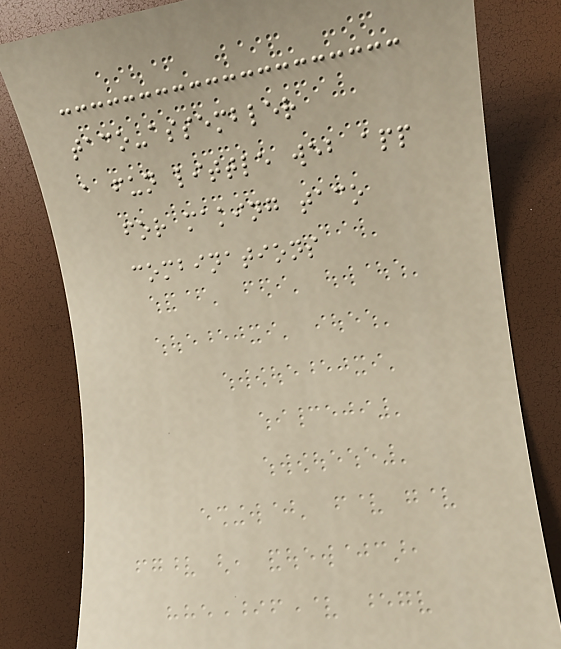taco-assembler
a fun little web app
for making taco
combinations
